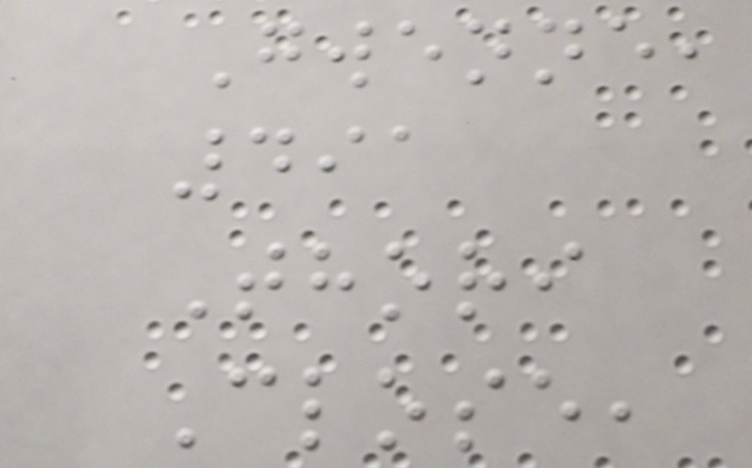Gwenne,
491
Thori
Close,
